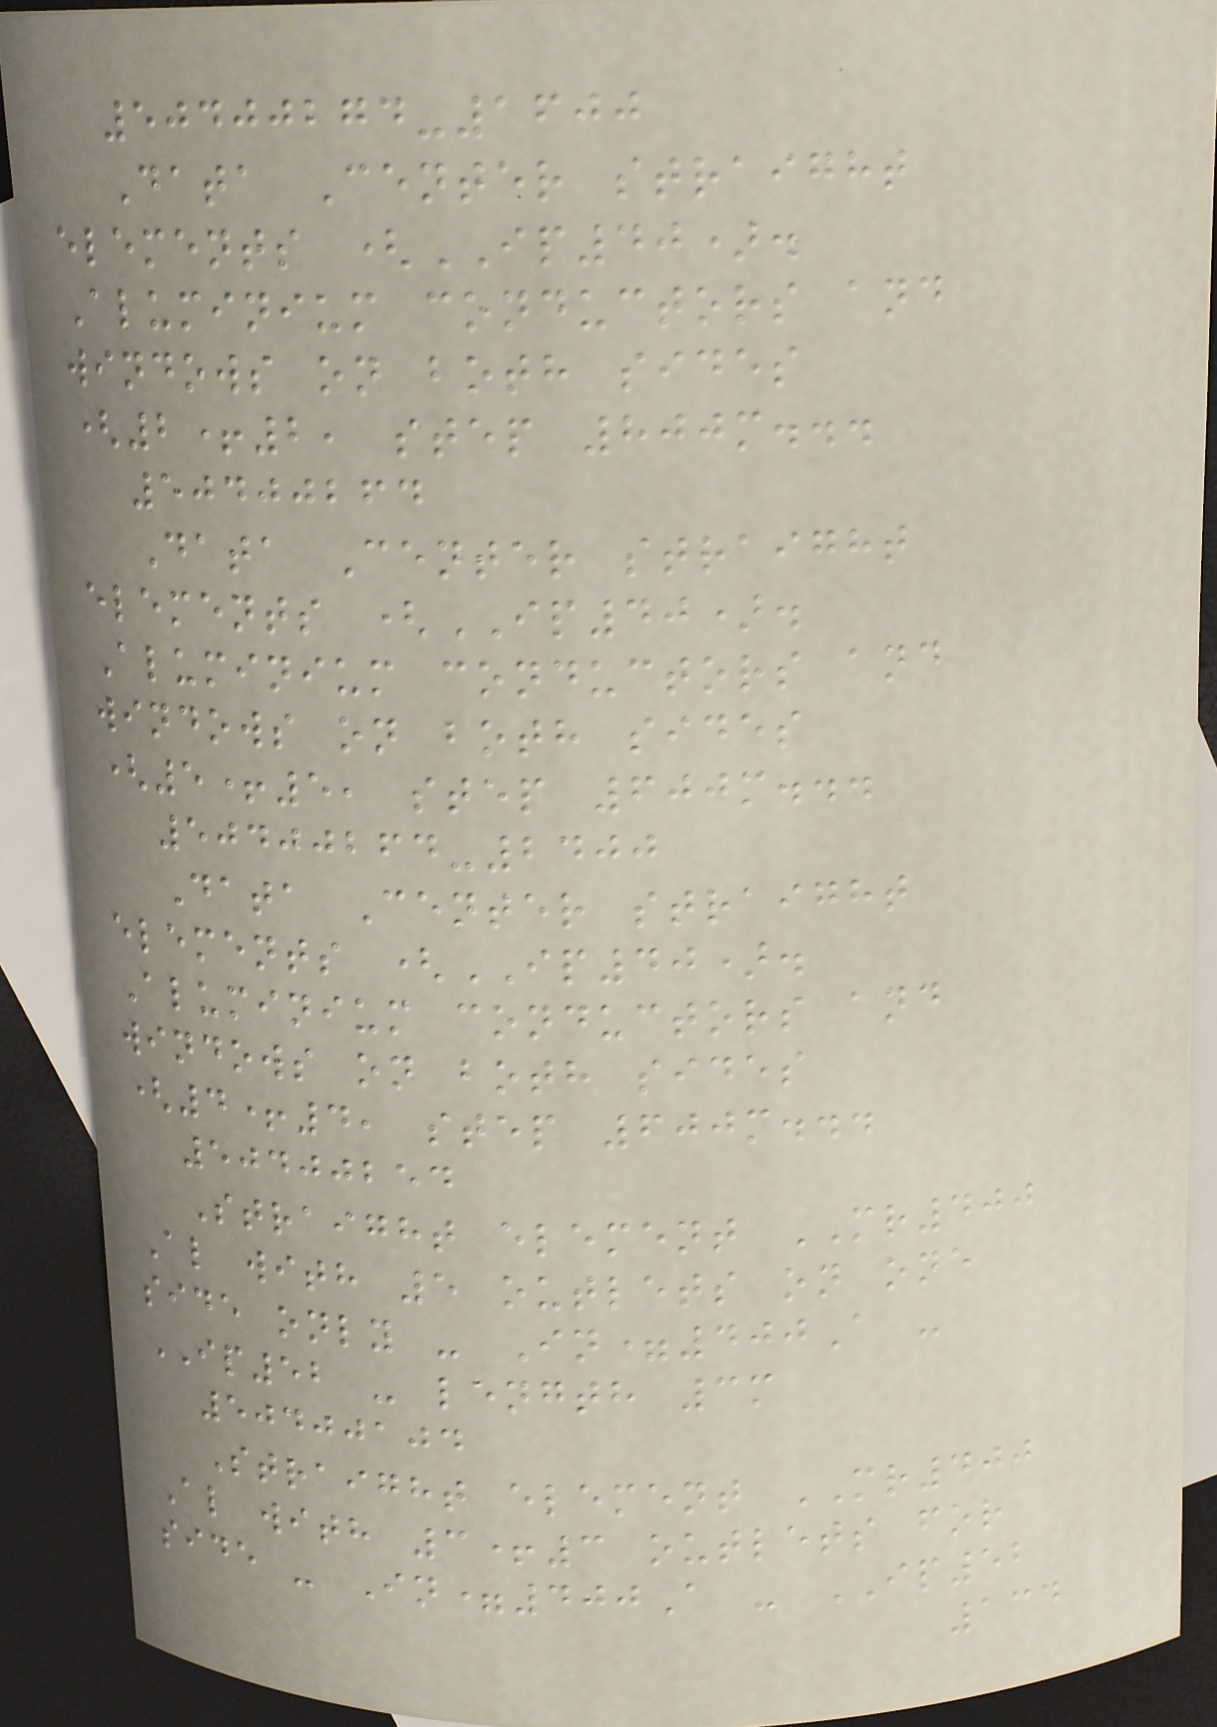50400274-1600
Data Center straight
elements (IP40).
Aluminium conductors and
windows on both sides
(2+2, step 800m...
50400264
Data Center straight
elements (IP40).
Aluminium conductors and
windows on both sides
(5+5, step 600m...
50400264-2400
Data Center straight
elements (IP40).
Aluminium conductors and
windows on both sides
(4+4, step 600m...
50400254
Straight element MR400
Al with 5 outlets on one
side only - In=400A -
IP52 - length 3m
50400104
Straight element MR400
Al with 3+3 outlets for
side - In=400A - IP52
134
